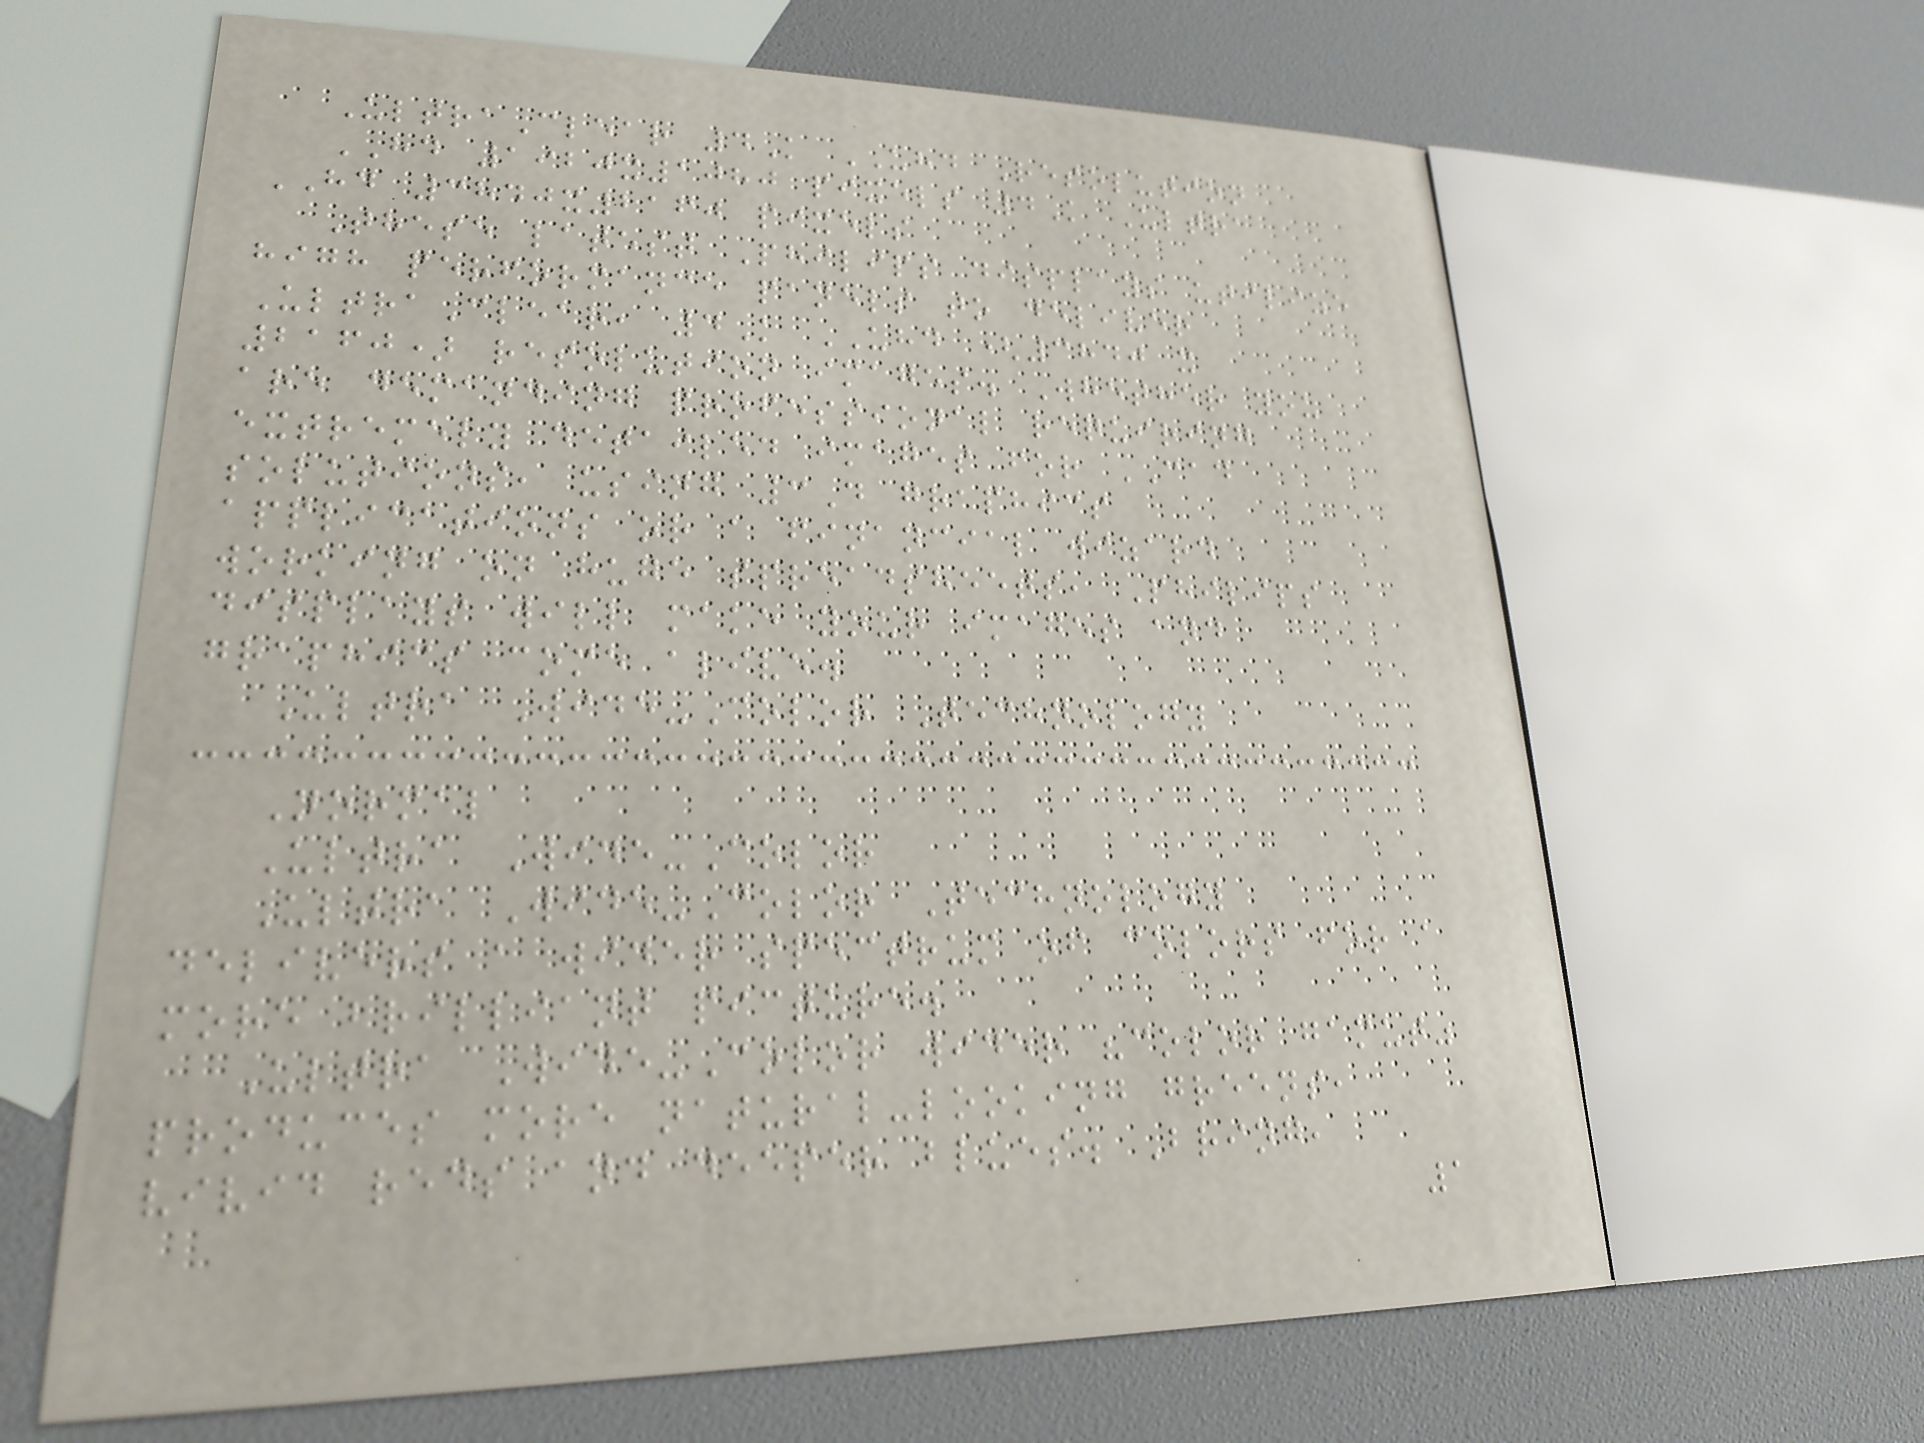UltraClear 4K UHD Resolution
HD 1920x1080 pixels 4K Ultra
HD 3840x2160 pixels
These latest Philips displays utilize
high performance panels to deliver
UltraClear, 4K UHD (3840 x
2160) resolution images. Whether you
are demanding professional requiring
extremely detailed images for CAD
solutions, using 3D graphics
applications or a financial wizard
working on huge spreadsheets, Philips
displays will make your images and
graphics come alive.
Ultra Wide-Color Technology
Normal
Ultra Wide-Color
Ultra Wide-Color Technology
delivers a wider spectrum of colors for a
more brilliant picture.
Ultra Wide-Color wider "color gamut"
produces more natural-looking greens,
vivid reds and deeper blues. Bring,
1
